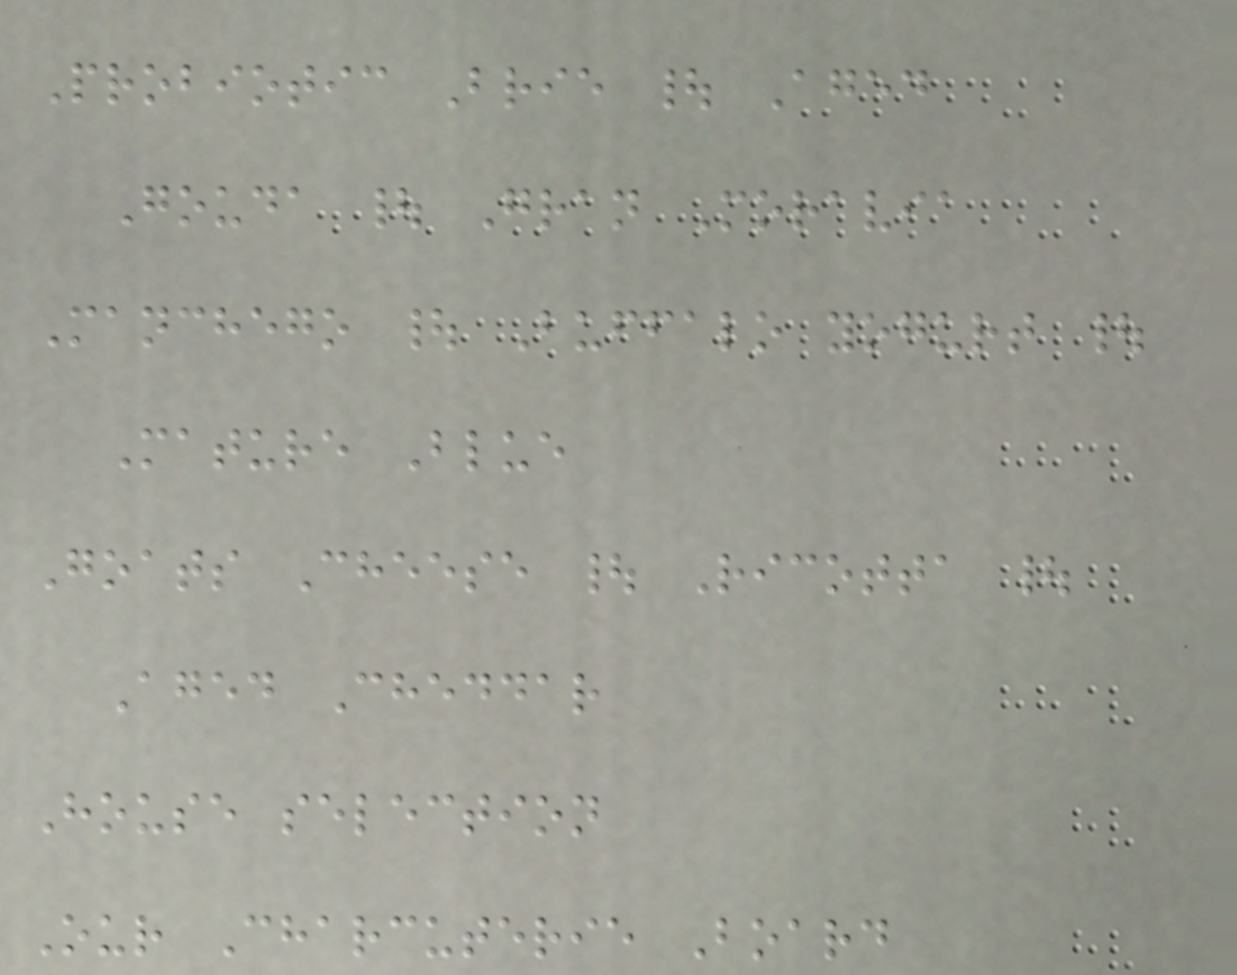Probiotic Brie | Aged
Gouda | Gran Moravia
Manchego | Buffalo yogurt |
Mature Blue
Goats Cheese | Ricotta |
Aged Cheddar
House selection
Our Charcuterie Board
